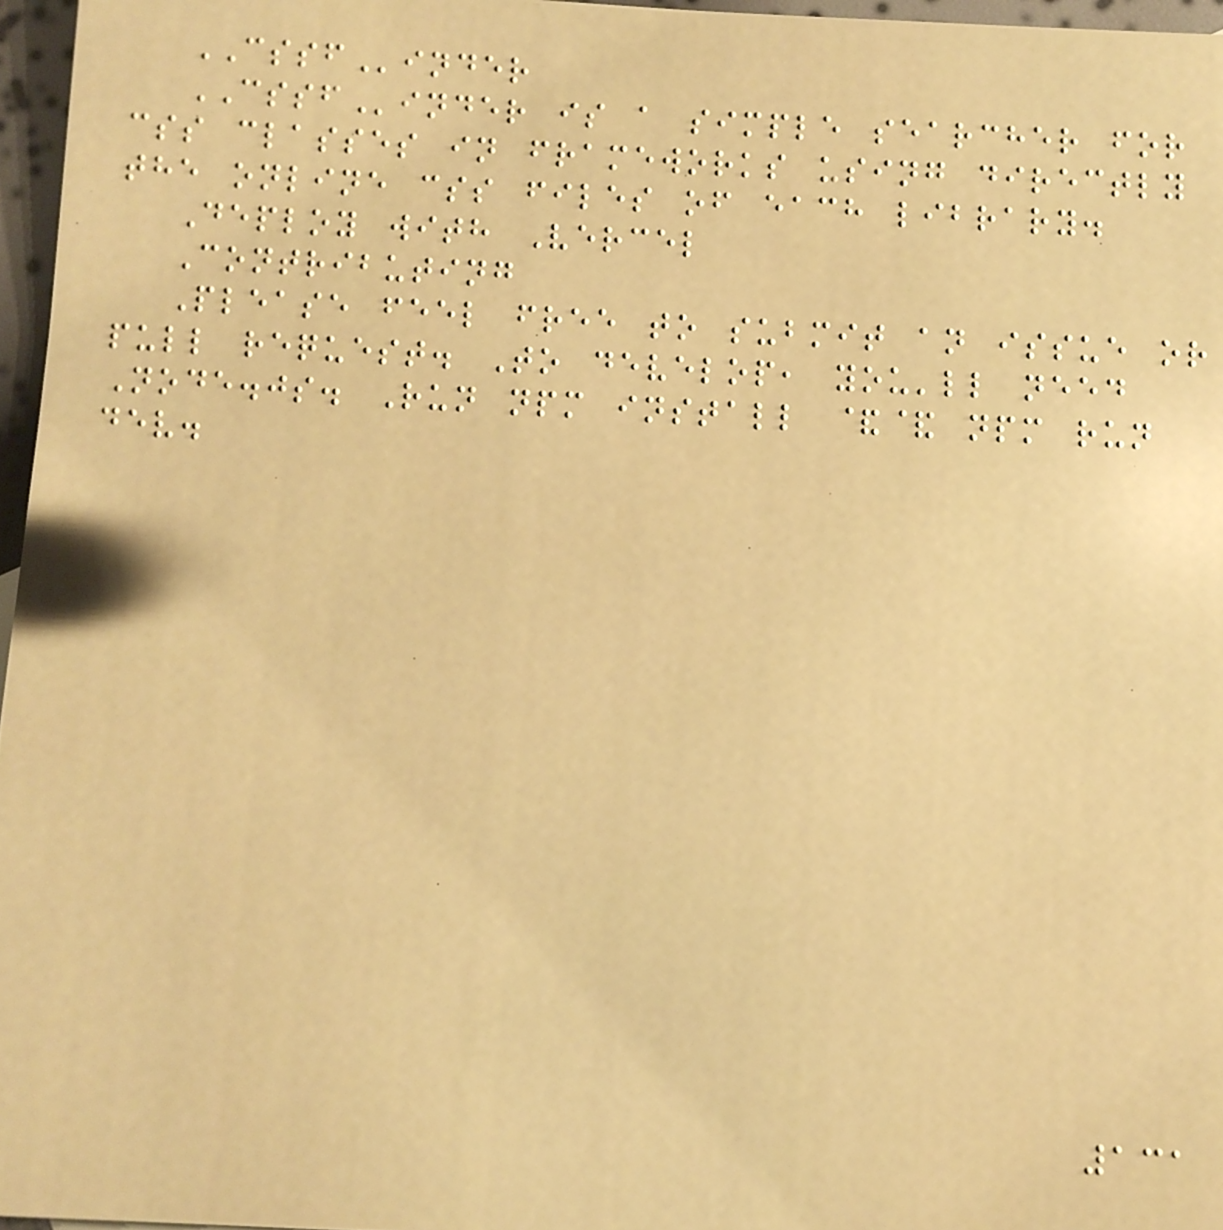CSSFinder
CSSFinder is a simple searcher for
css classes in frameworks using directly
the online css files of each library.
Deploy with Vercel
Contributing
Please feel free to submit an issue or
pull request. To develop, you'll need
Node.js. Run npm install && npm run
dev.
131
